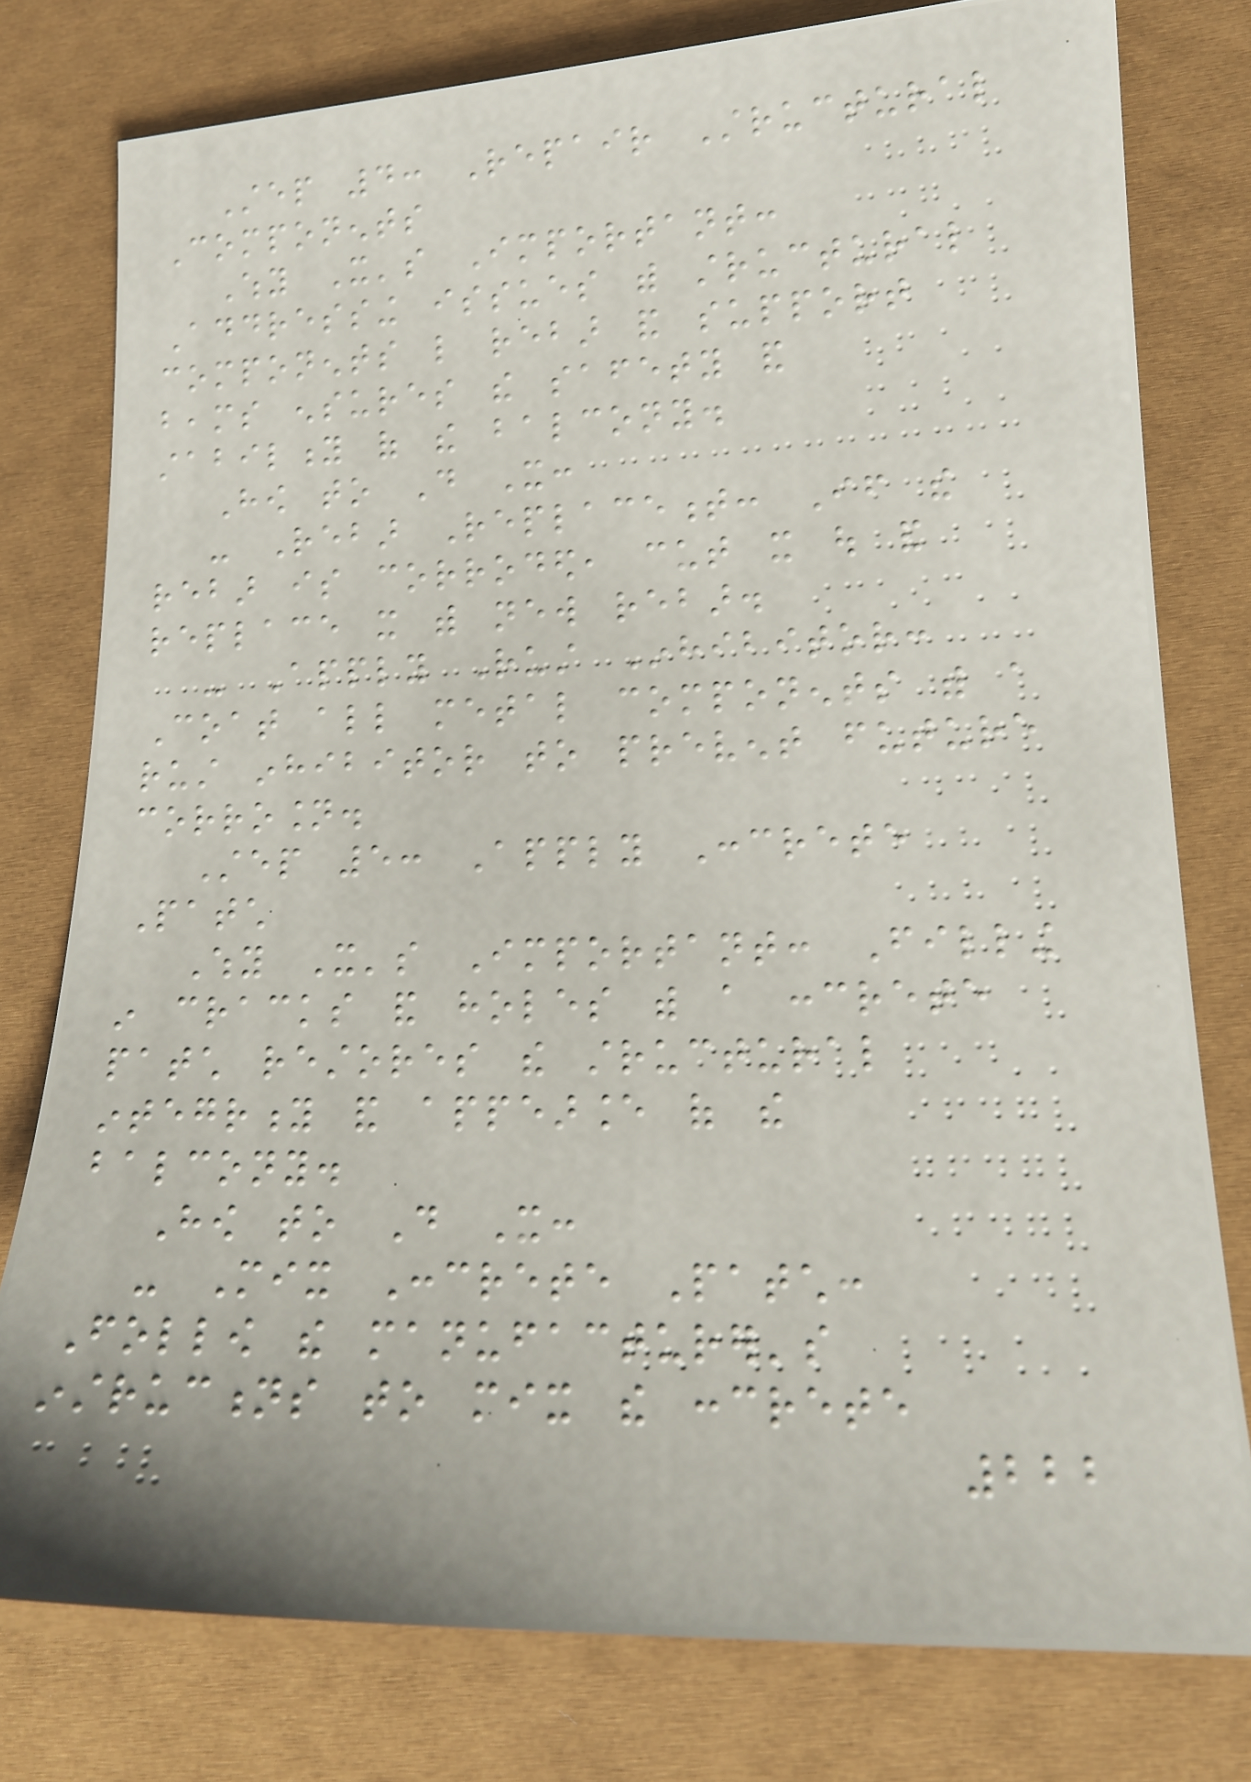Step 4: Repair Structural
Components
Why It's Important:
Addressing issues with structural
components like rebar and support
beams ensures the safety and
stability of the balcony.
How to Do It:
- Rebar Replacement: If the
rebar is corroded, cut it out and
replace it with new rebar.
- Apply Rust Inhibitor:
Coat all metal components with a
rust inhibitor to prevent future
corrosion.
Step 5: Apply Concrete
Patch
Why It's Important: Filling
in cracks and holes with a concrete
patch restores the structural
integrity and appearance of the
balcony.
How to Do It:
- Mix Concrete Patch:
Follow the manufacturer's
instructions to mix the concrete
222
